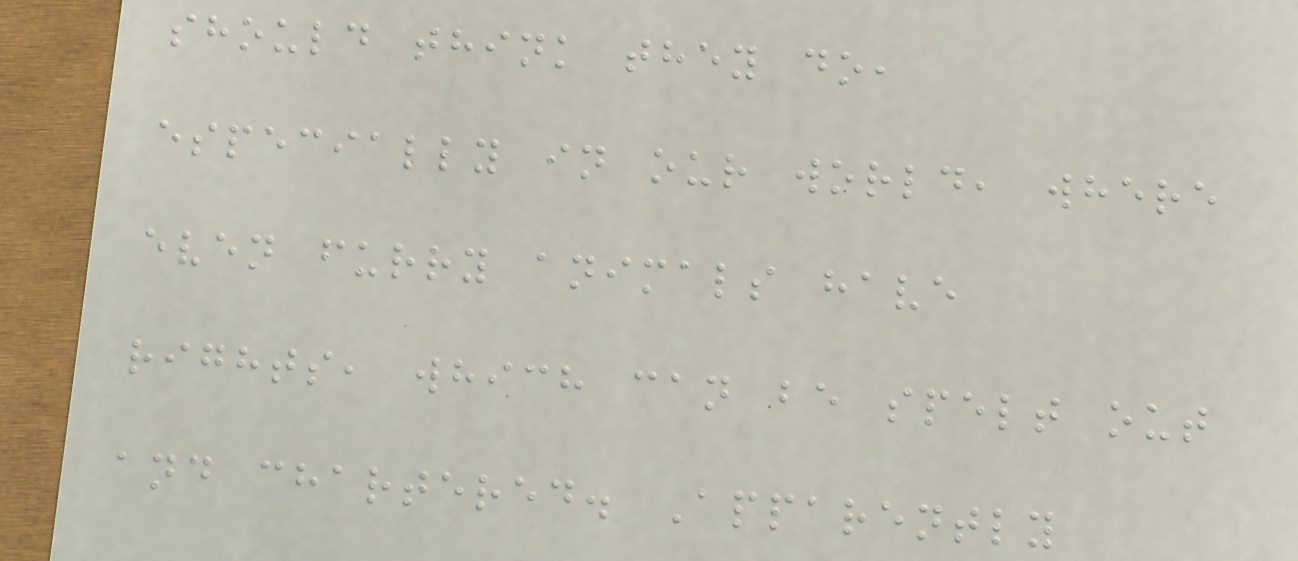should think they do,
especially in our world, where
even furry animals have
rights, which can be spelt out
and chartered. Apparently
